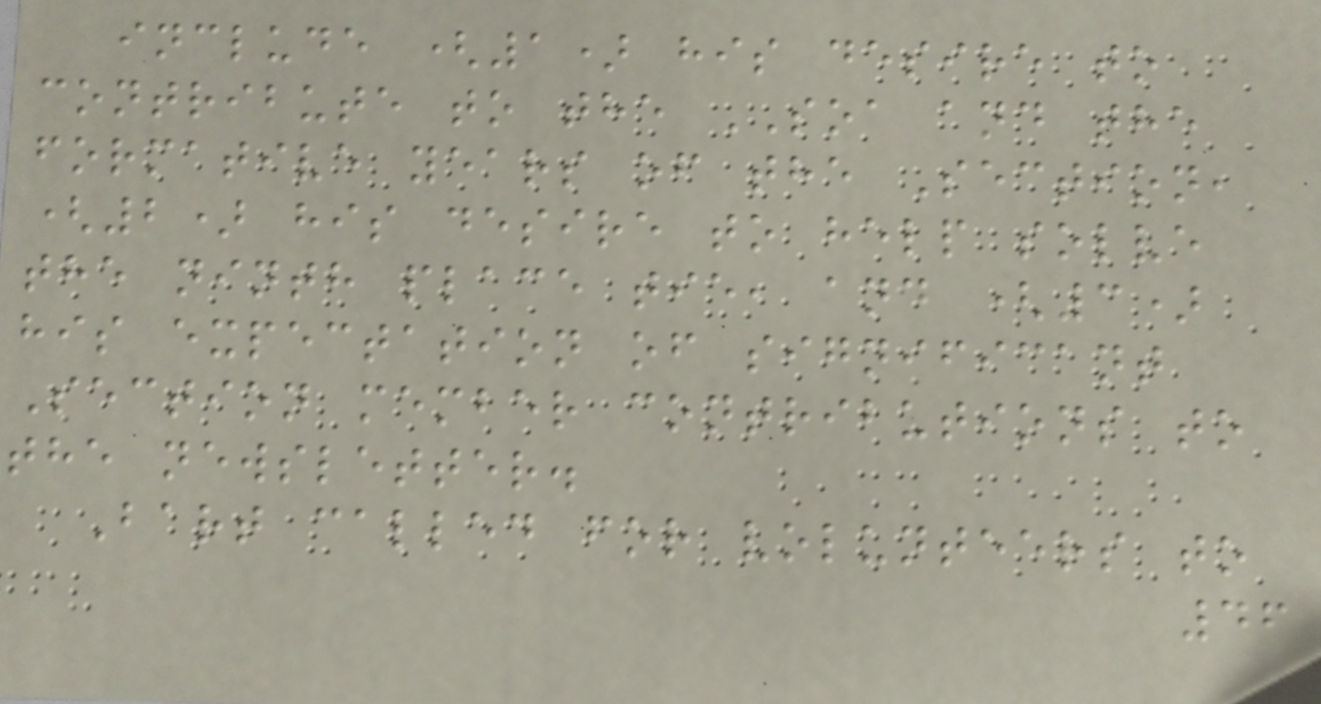include (1) his desire to
contribute to the SOA and the
formative years of the Section,
(2) his desire to help solve
the ninth place tie, and (3)
his expectation of significant
Section member contributions to
the newsletter.
Bart called for volunteers to
46
